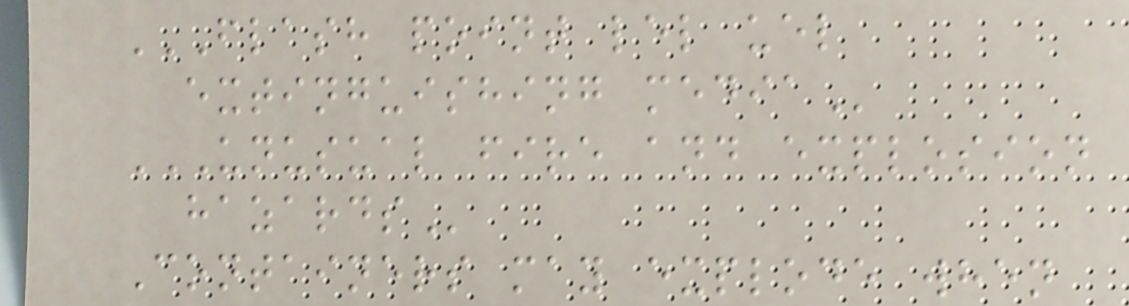FLASH POINT LEL UEL
EXTINGUISHING MEDIA
UNUSUAL FIRE AND EXPLOSION
HAZARDS
Containers may explode when
